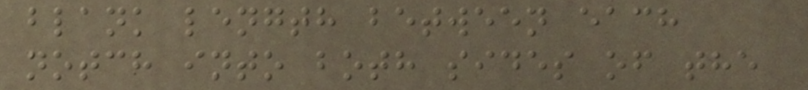blank length between each
notch into both sides of the
